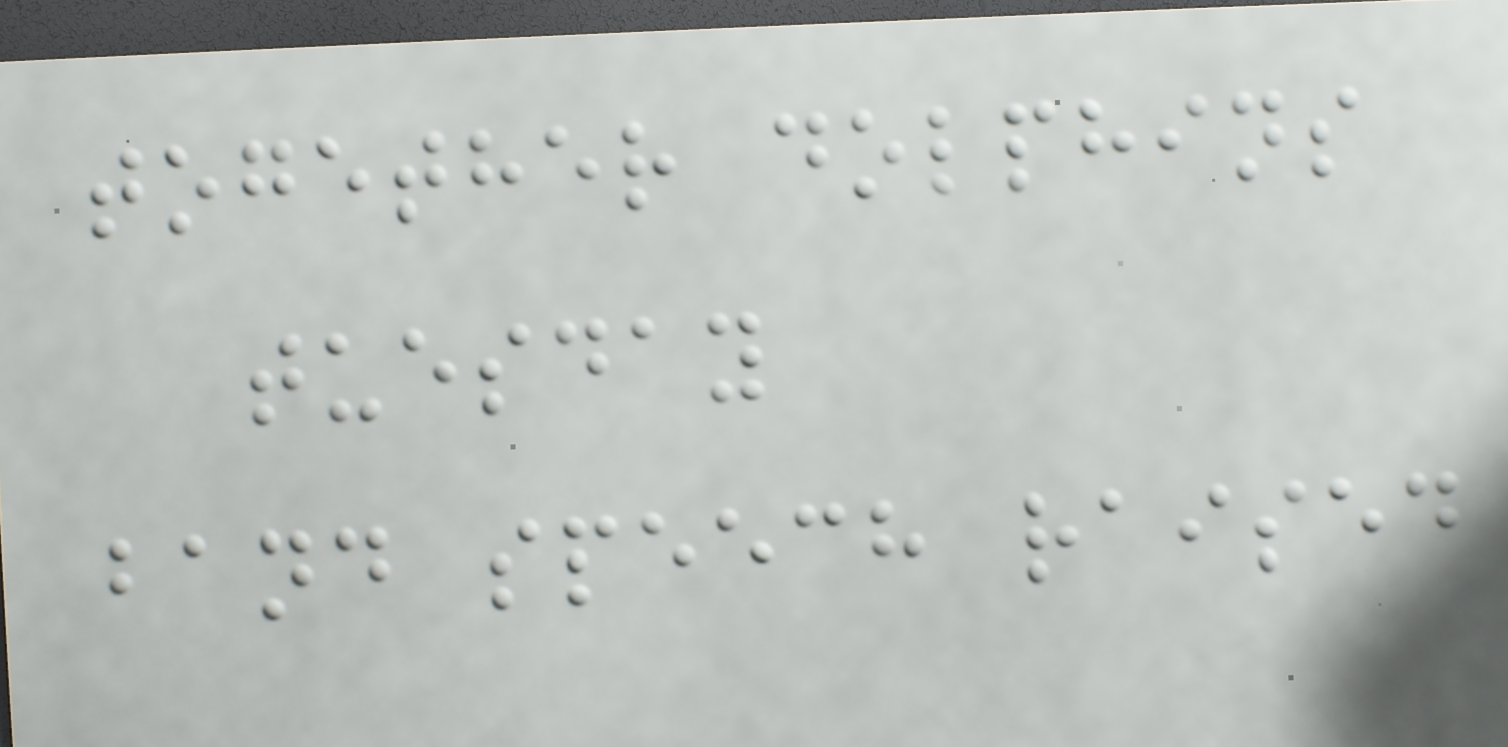together dolphins
tuesday
band speech raised
